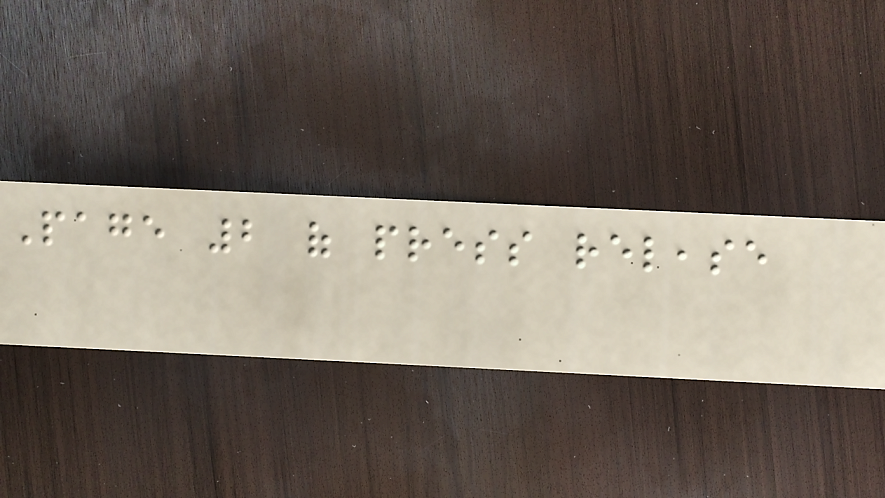Page 2 of press release
